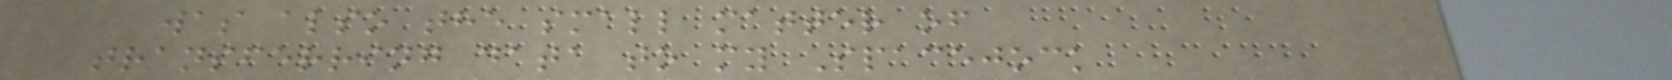was also the small matter of
transferring data to my Spacejock
